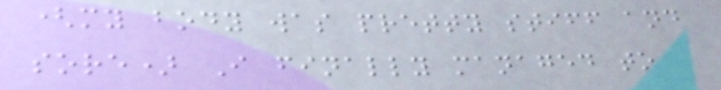(my body was pretty stiff and
sore) I finally managed to
